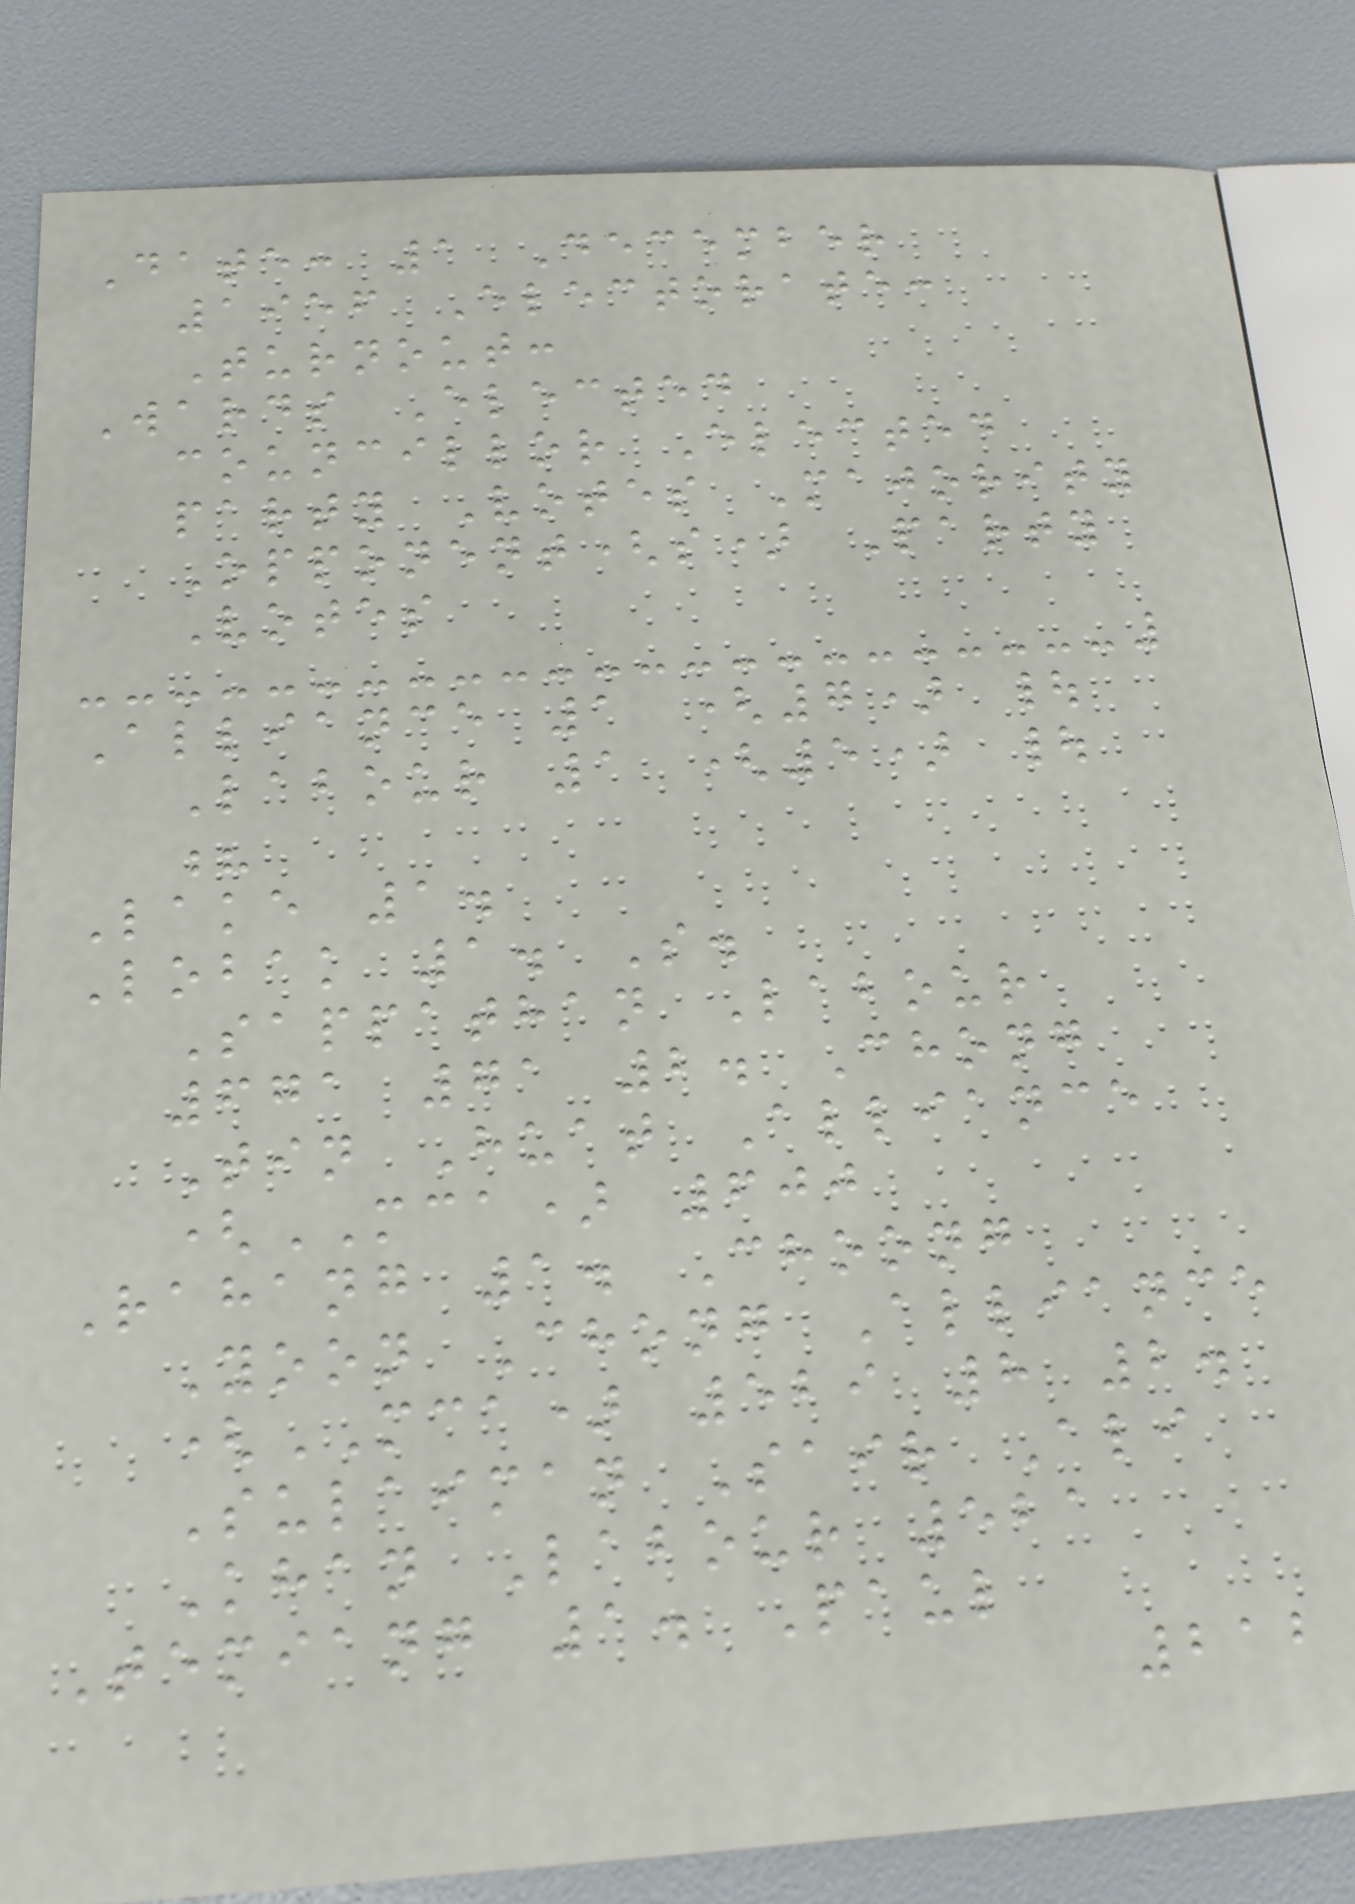Date: 1 December
1956 Electorate:
Turnout:
Wards Elected
councillor Elected
party Votes Majority
Opponent(s) Party
Votes
Alliance 1 (7) |
Labour 1 (5) |
?
Lake 1.
Lobak 1. S.
Sappathan Labour
671 71 2. Chong
Tin Huat Alliance
(MCA) 600
Rahang 1. Choong
Yoon Chong Alliance
(MCA) 529 8 2.
Sulaiman Sair Ali
Khan Labour 521
Temiang 1. Paul
212
